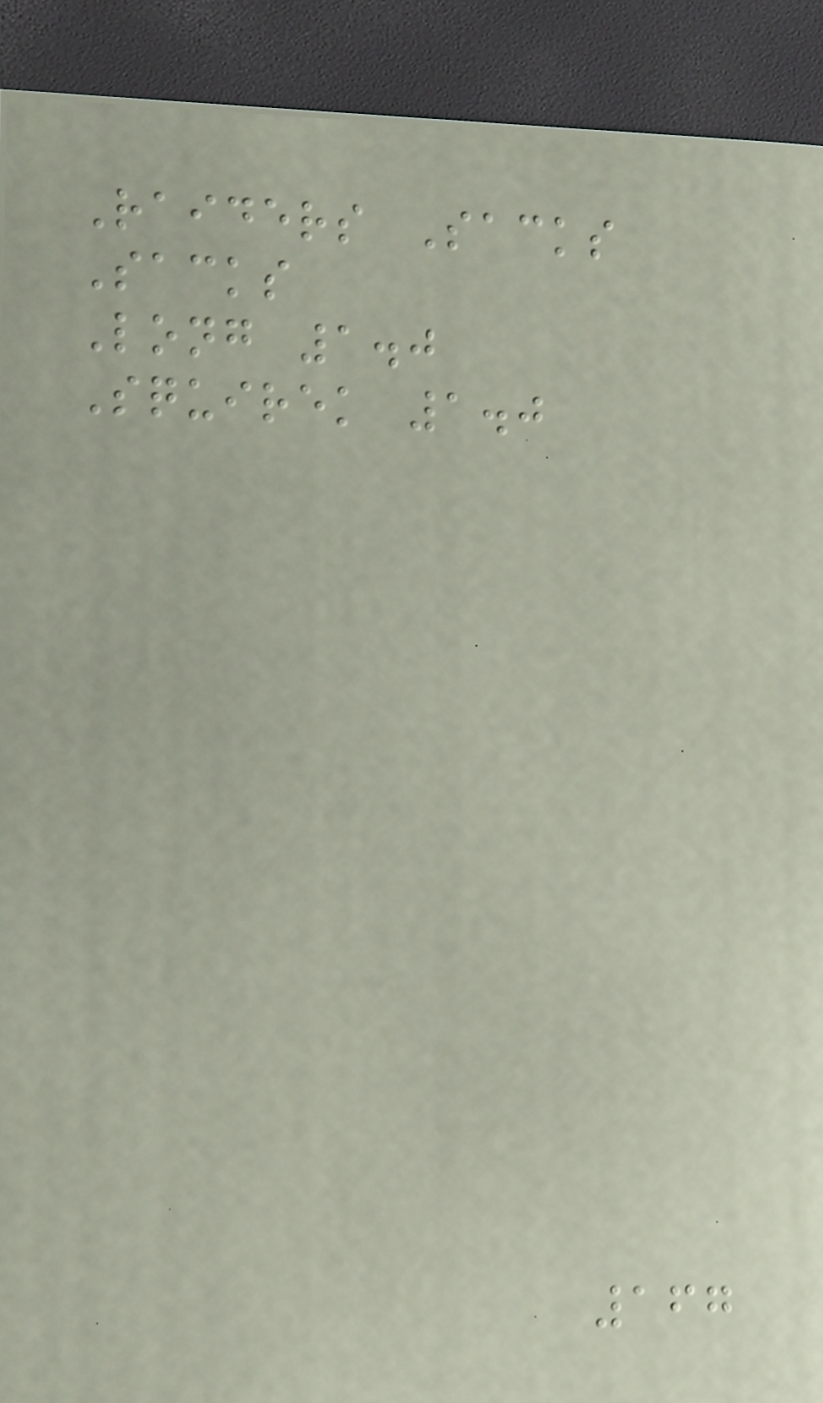Raiders Sacks
Sacks
Long 1.0
Squirek 1.0
167
